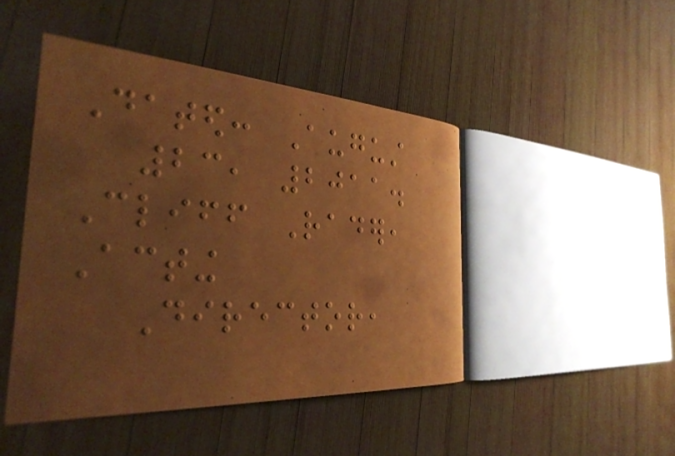Dated: August
23, 2011.
Cliff Rader,
Acting
Director,
